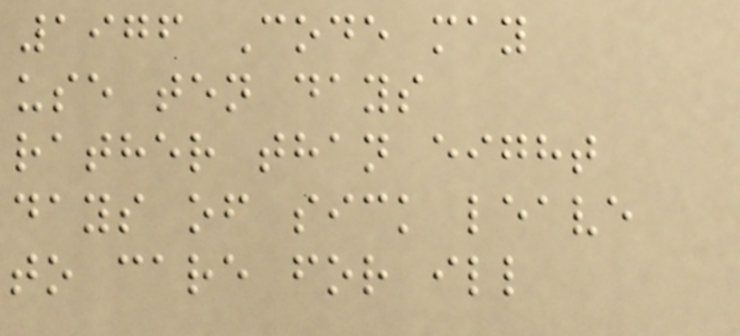1976 Code may
use ten days
rather than eight
days of sick leave
to care for ill
